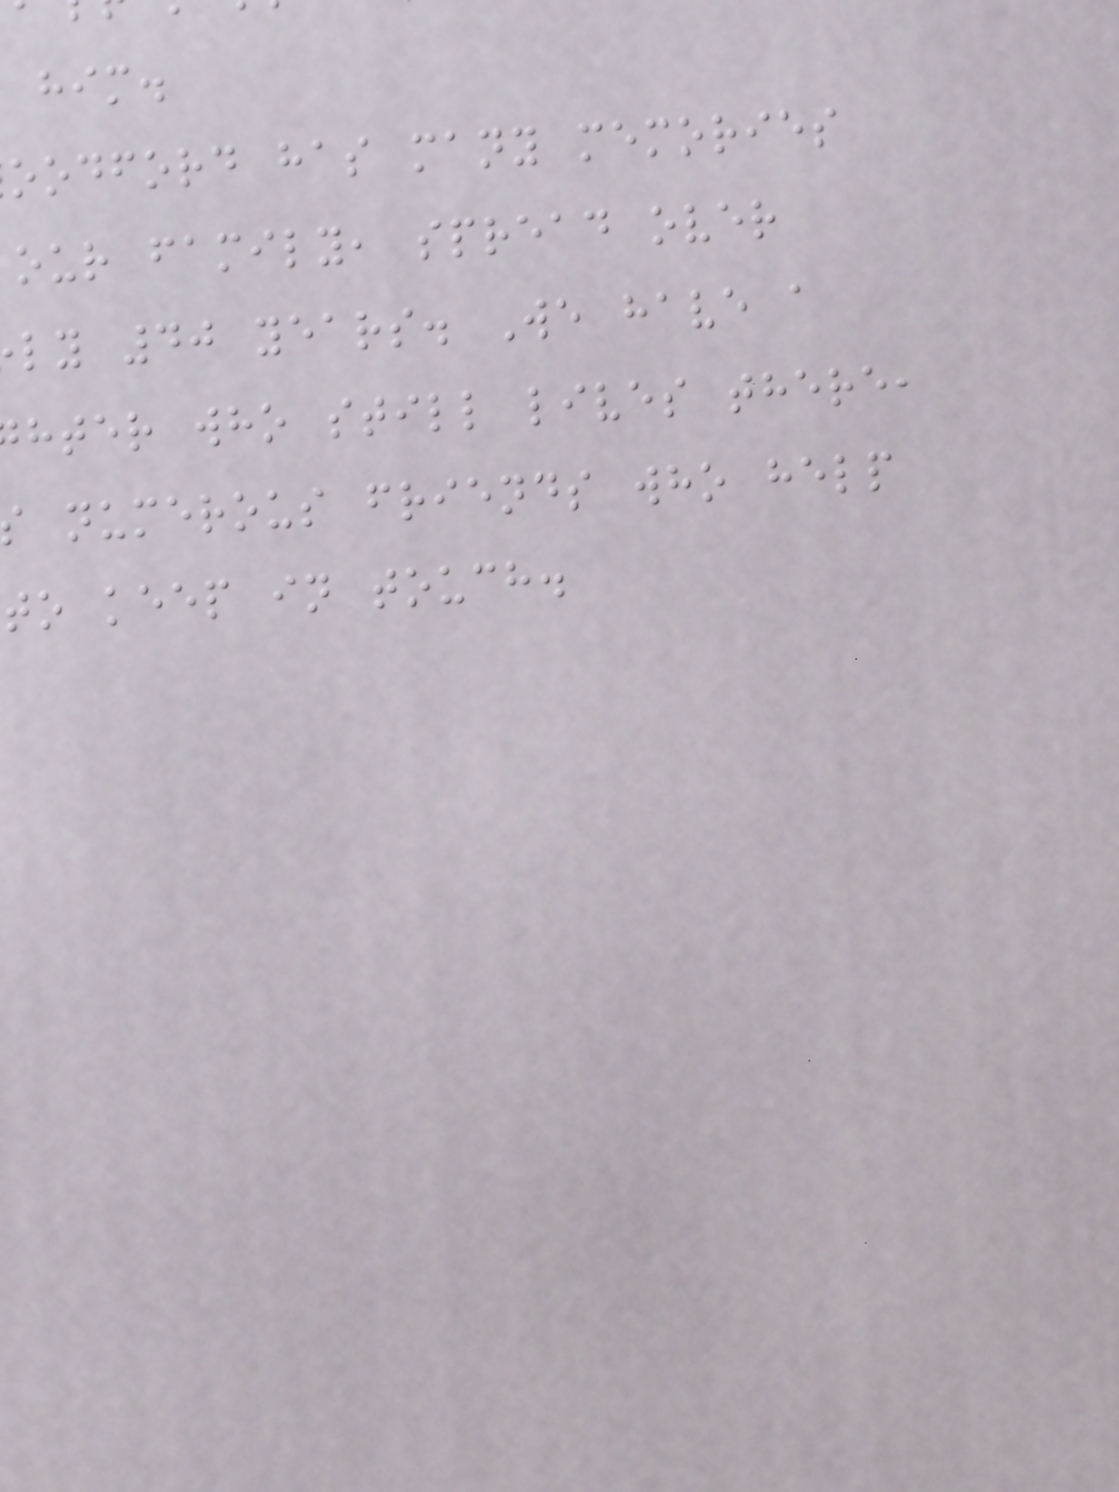him.
oodford has many memories
our family, spread over
ly 40 years. We have a
hter who still lives there,
numerous friends who help
to keep in touch.
